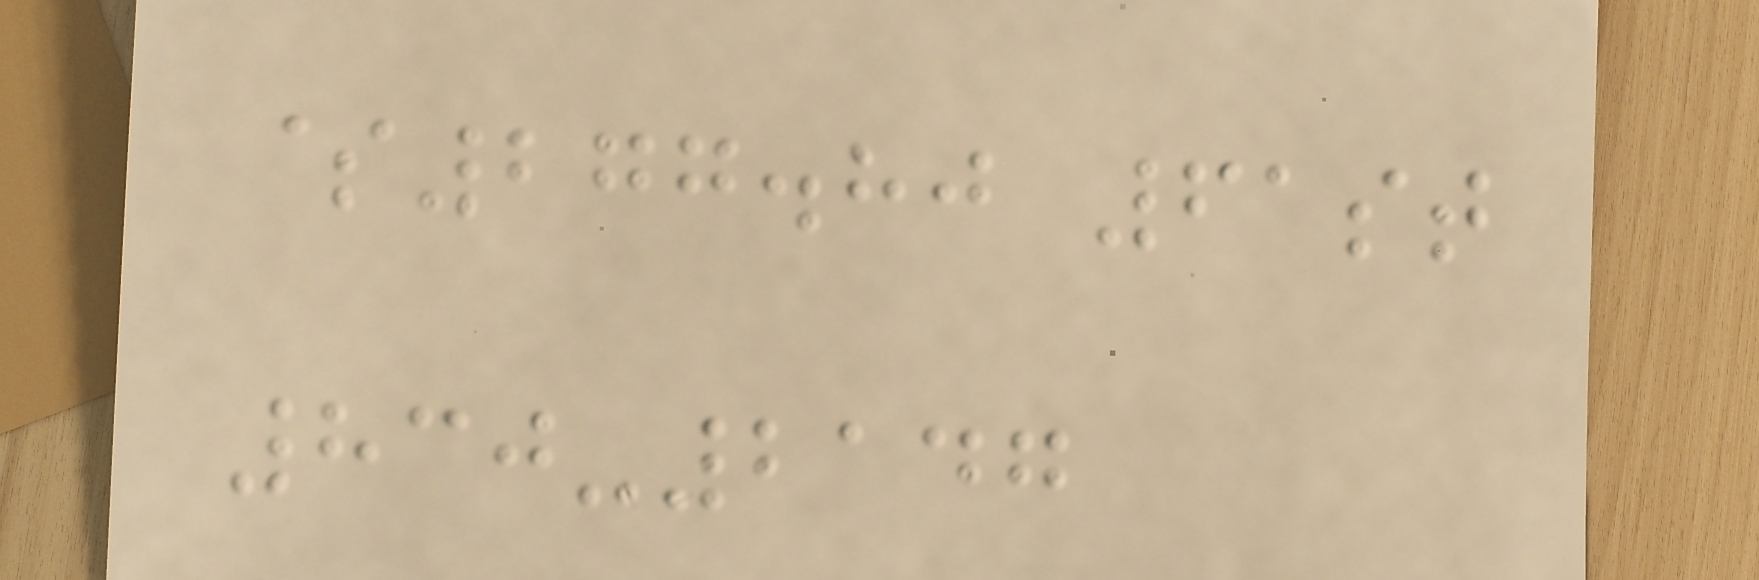$277.80 61st
830-2147
